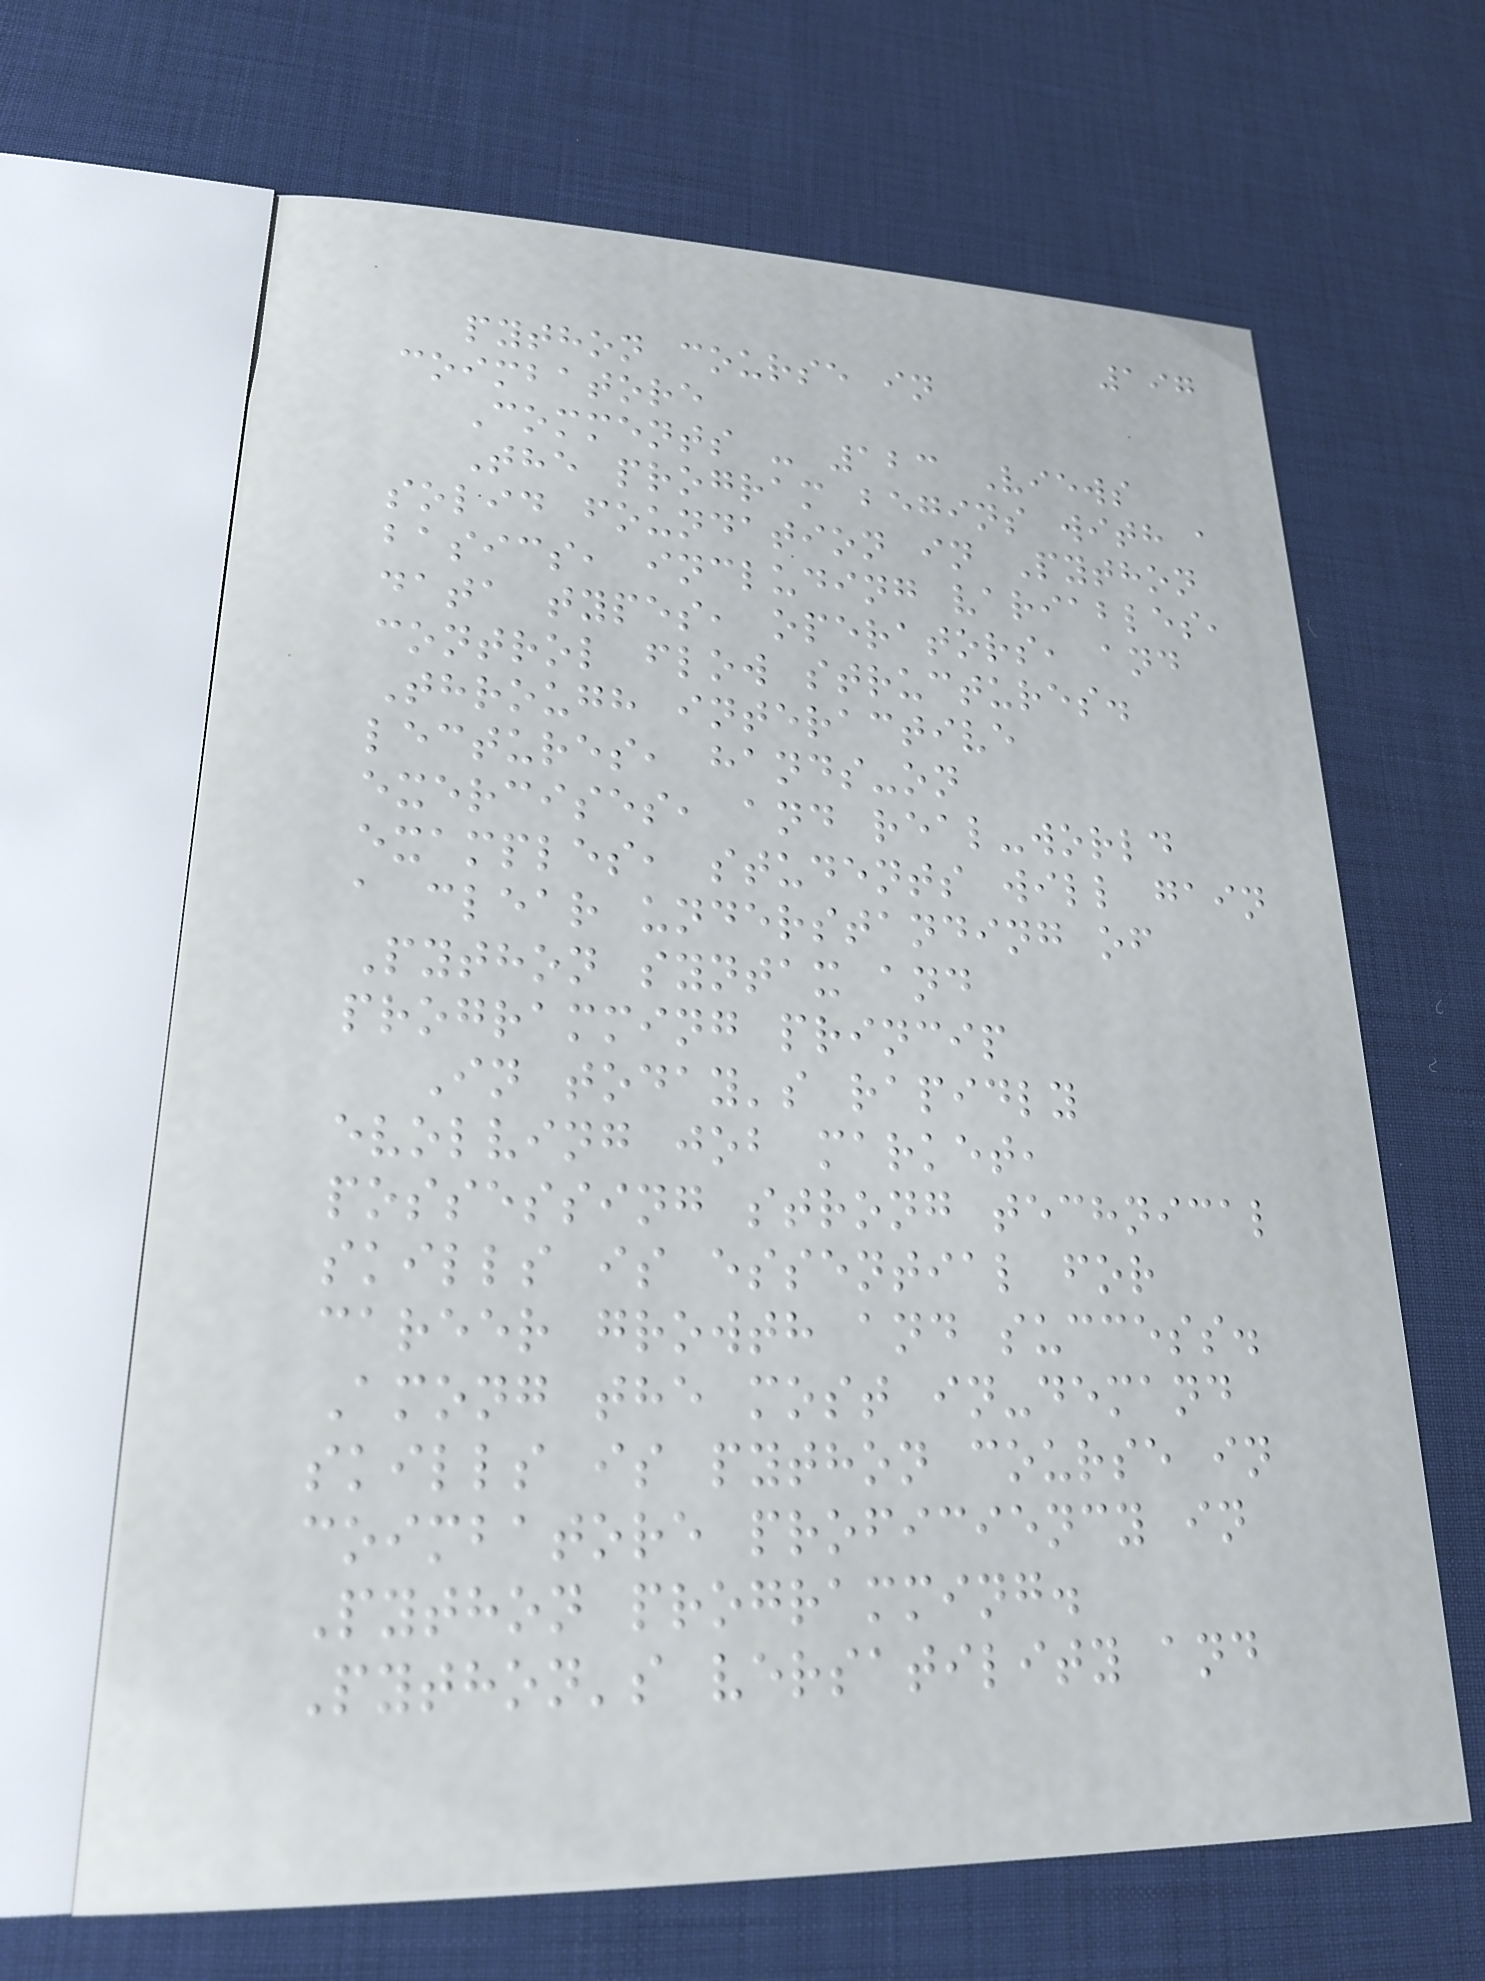197
python course in
coimbatore
Comments - 123 Views
The program begins with a
solid foundation in Python
basics, including variables,
data types, operators, and
control flow structures.
Through interactive
lectures, hands-on
exercises, and real-world
examples, students will gain
a clear understanding of
Python syntax and
programming princip
In today's rapidly
evolving job market,
possessing strong technical
skills is essential for
career growth and success.
Among the most in-demand
skills is python course in
coimbatore proficiency in
Python programming.
Python's versatility and
